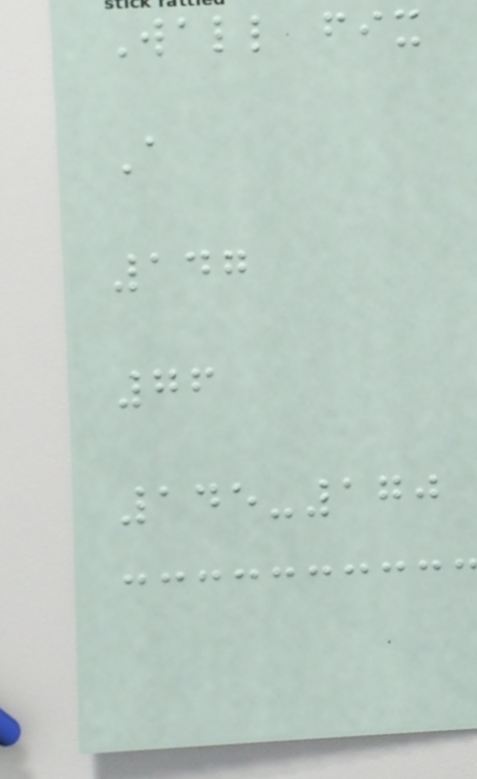Wall fix
A
147
76
145-170
